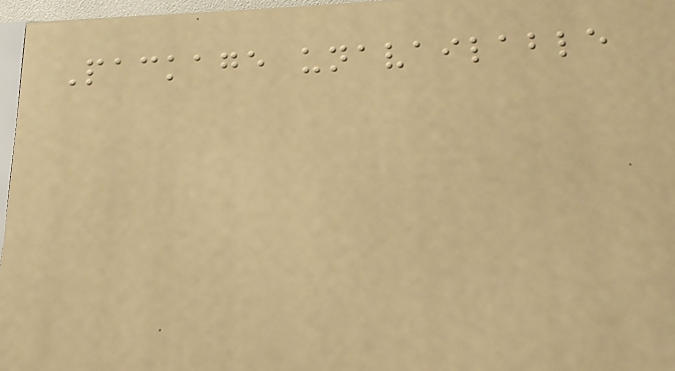Package unavailable
